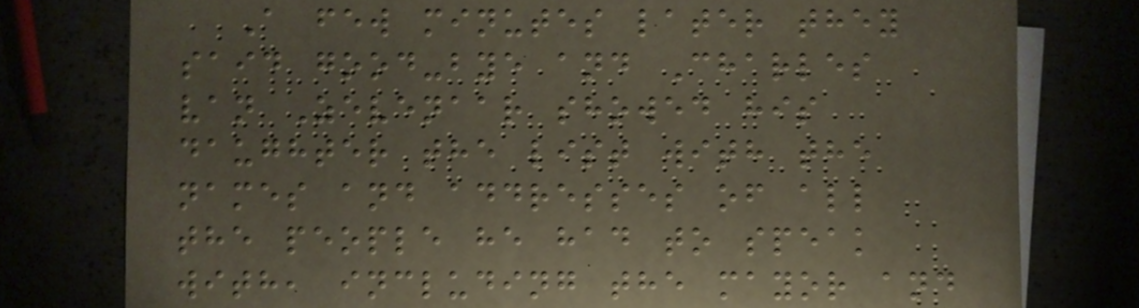A few minutes later they
said good-bye and Charles
van Zevenaar showed his
daughter the list with the
names and addresses of all
the people he had to speak
with, including the mayor and
